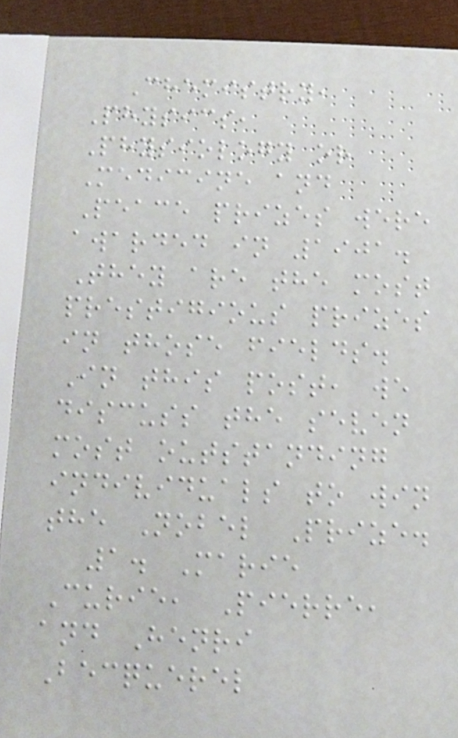Chemistry,
Physics,
Physiology or
Medicine and
Peace prizes were
awarded in 1901.
They are the most
prestigious prizes
in those fields.
In this post, we
discuss the seven
most outstanding
individuals to win
the Nobel Prize.
1. Marie
Curie, Pierre,
and Henri
Becquerel
